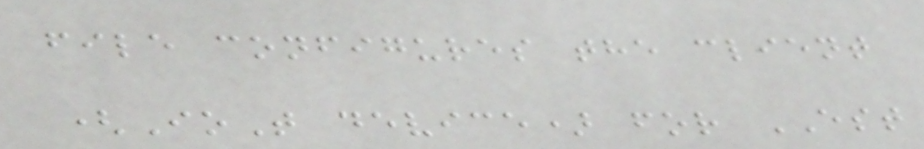file configures the client
(IoT device) for EST
